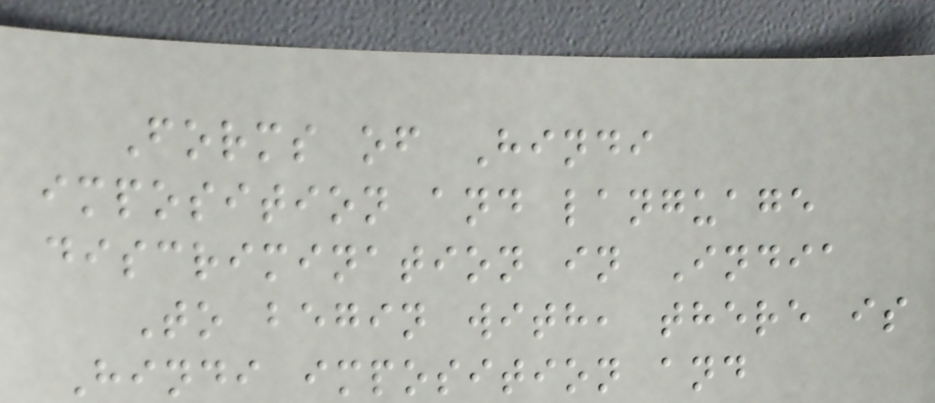Forms of Hindi
imposition and language
discrimination in India
To begin with, there is
Hindi imposition and
